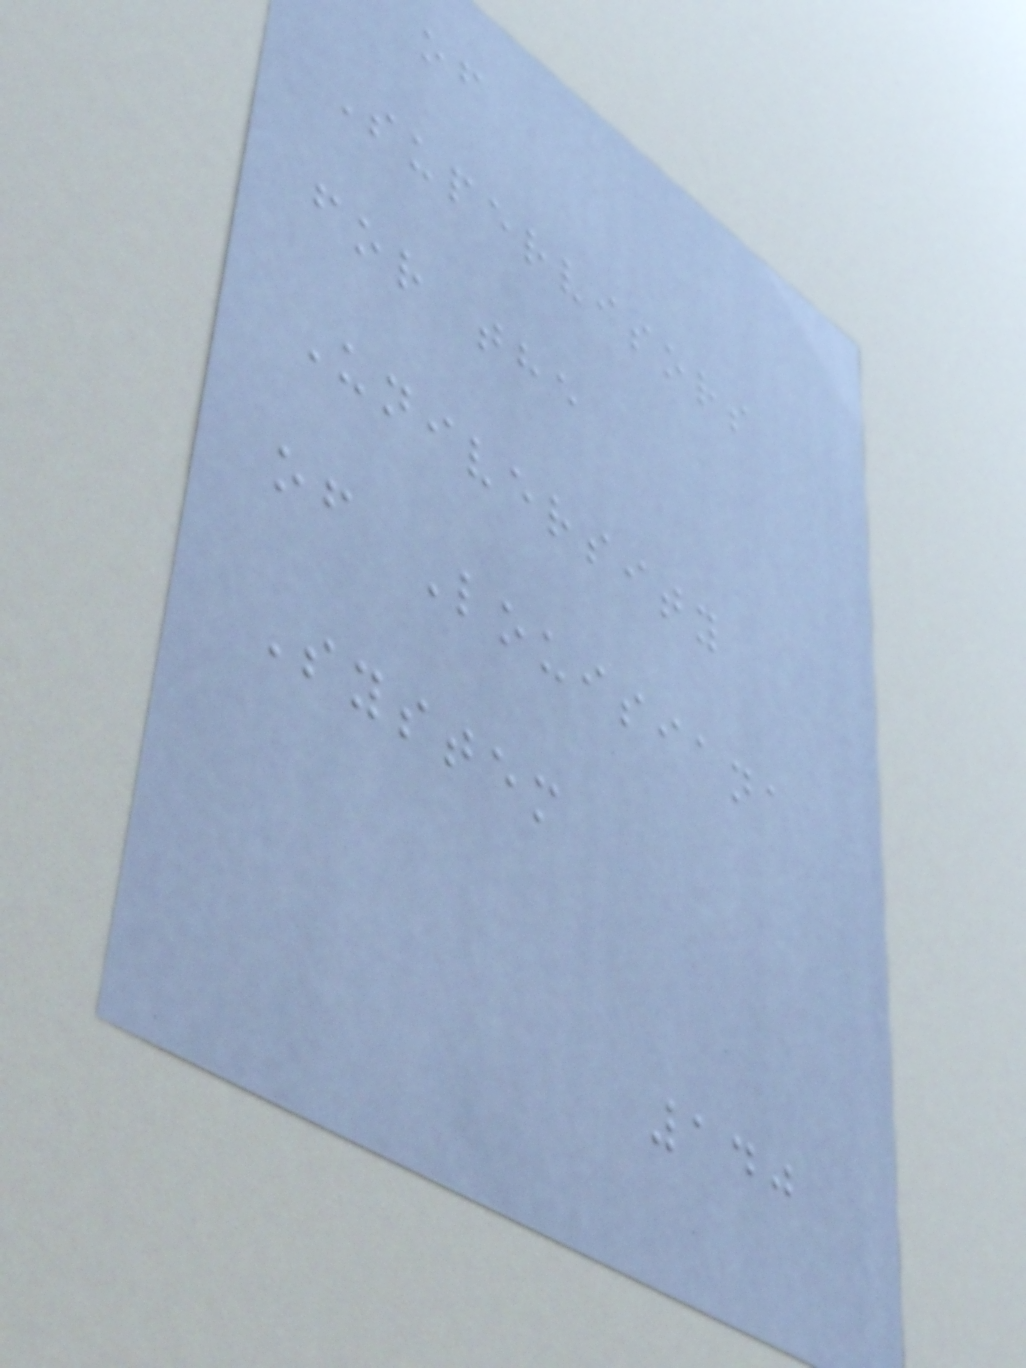of
Supervisors
for the
University
of Louisiana
System
140
